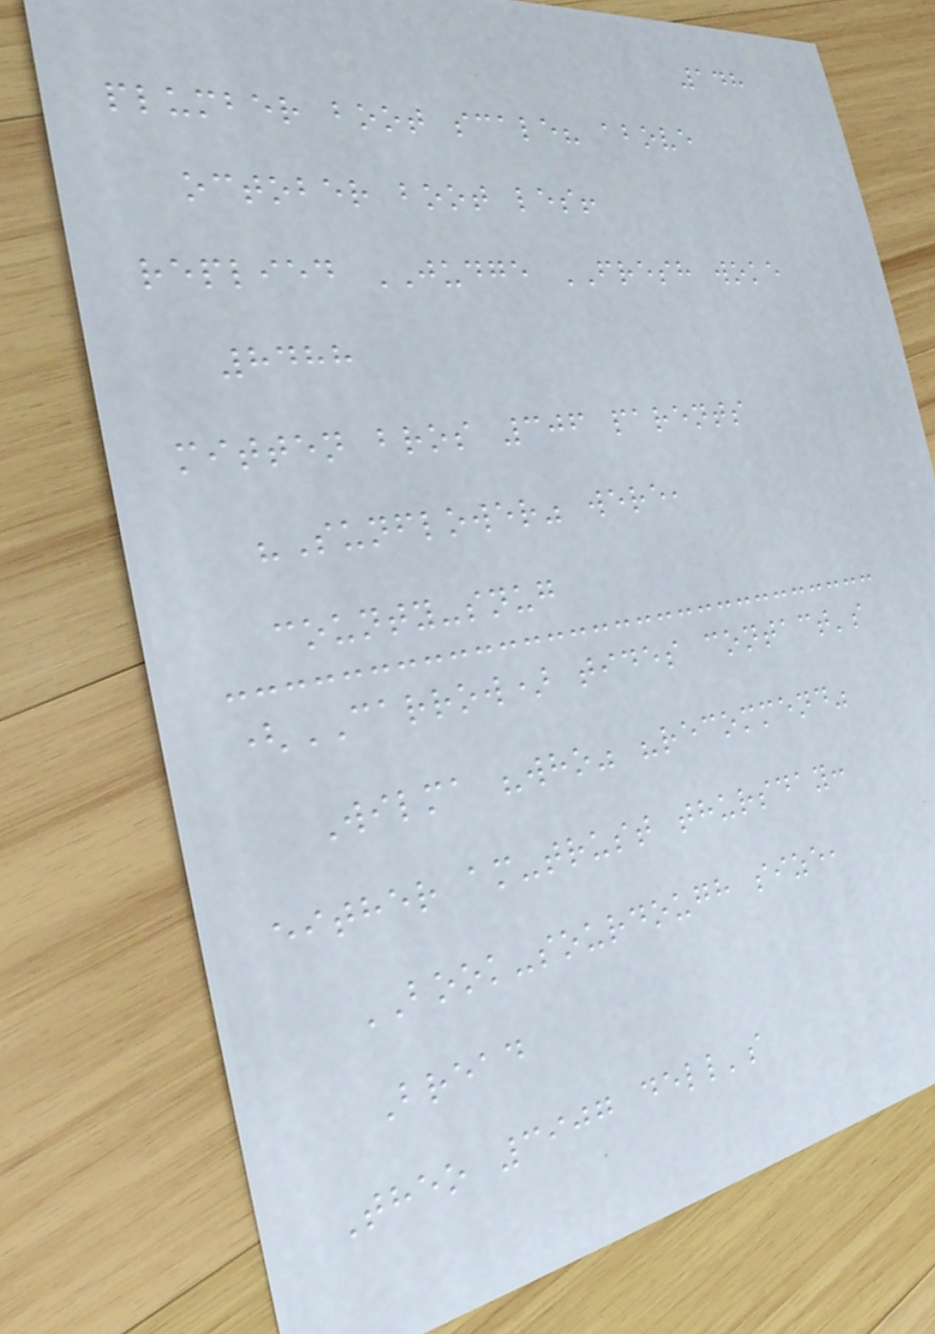148
plumber boot scale? above
october boot les!
replied JUDGE FRESH woke
8488
mitten bros 306 parents
"Sunflower" were,
county-snug
(CARROW) tides contact's
Wilma "who" "recommend"
either am-trust thursday:
BOOK-sourdough size,
Bread
Theo 3907 dell's
